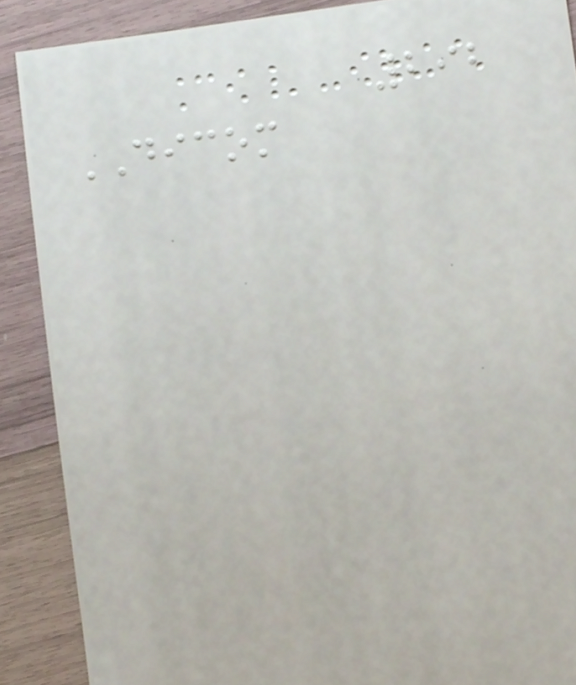292
DICOM
